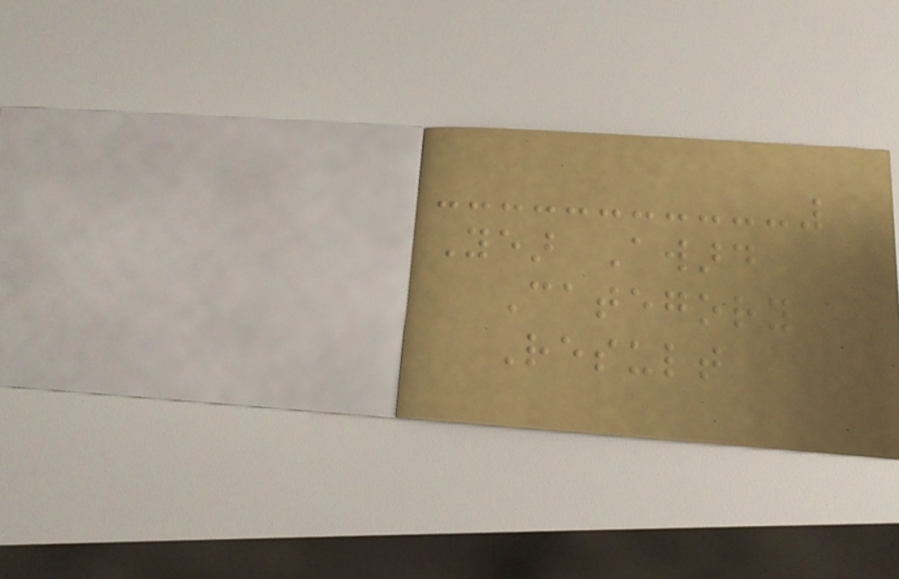Year Award
Category
Result
